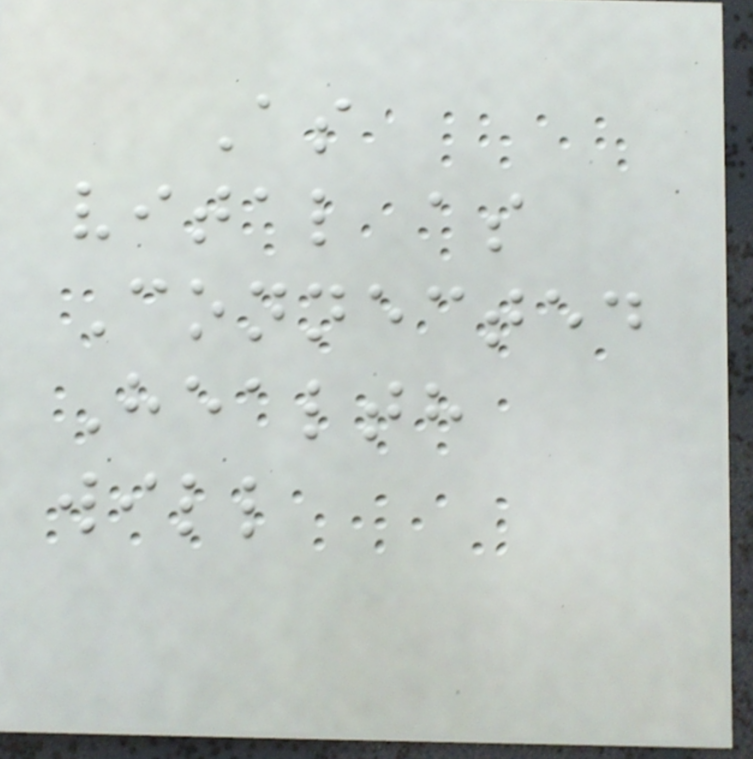As
vital as
Connected
Health
will
